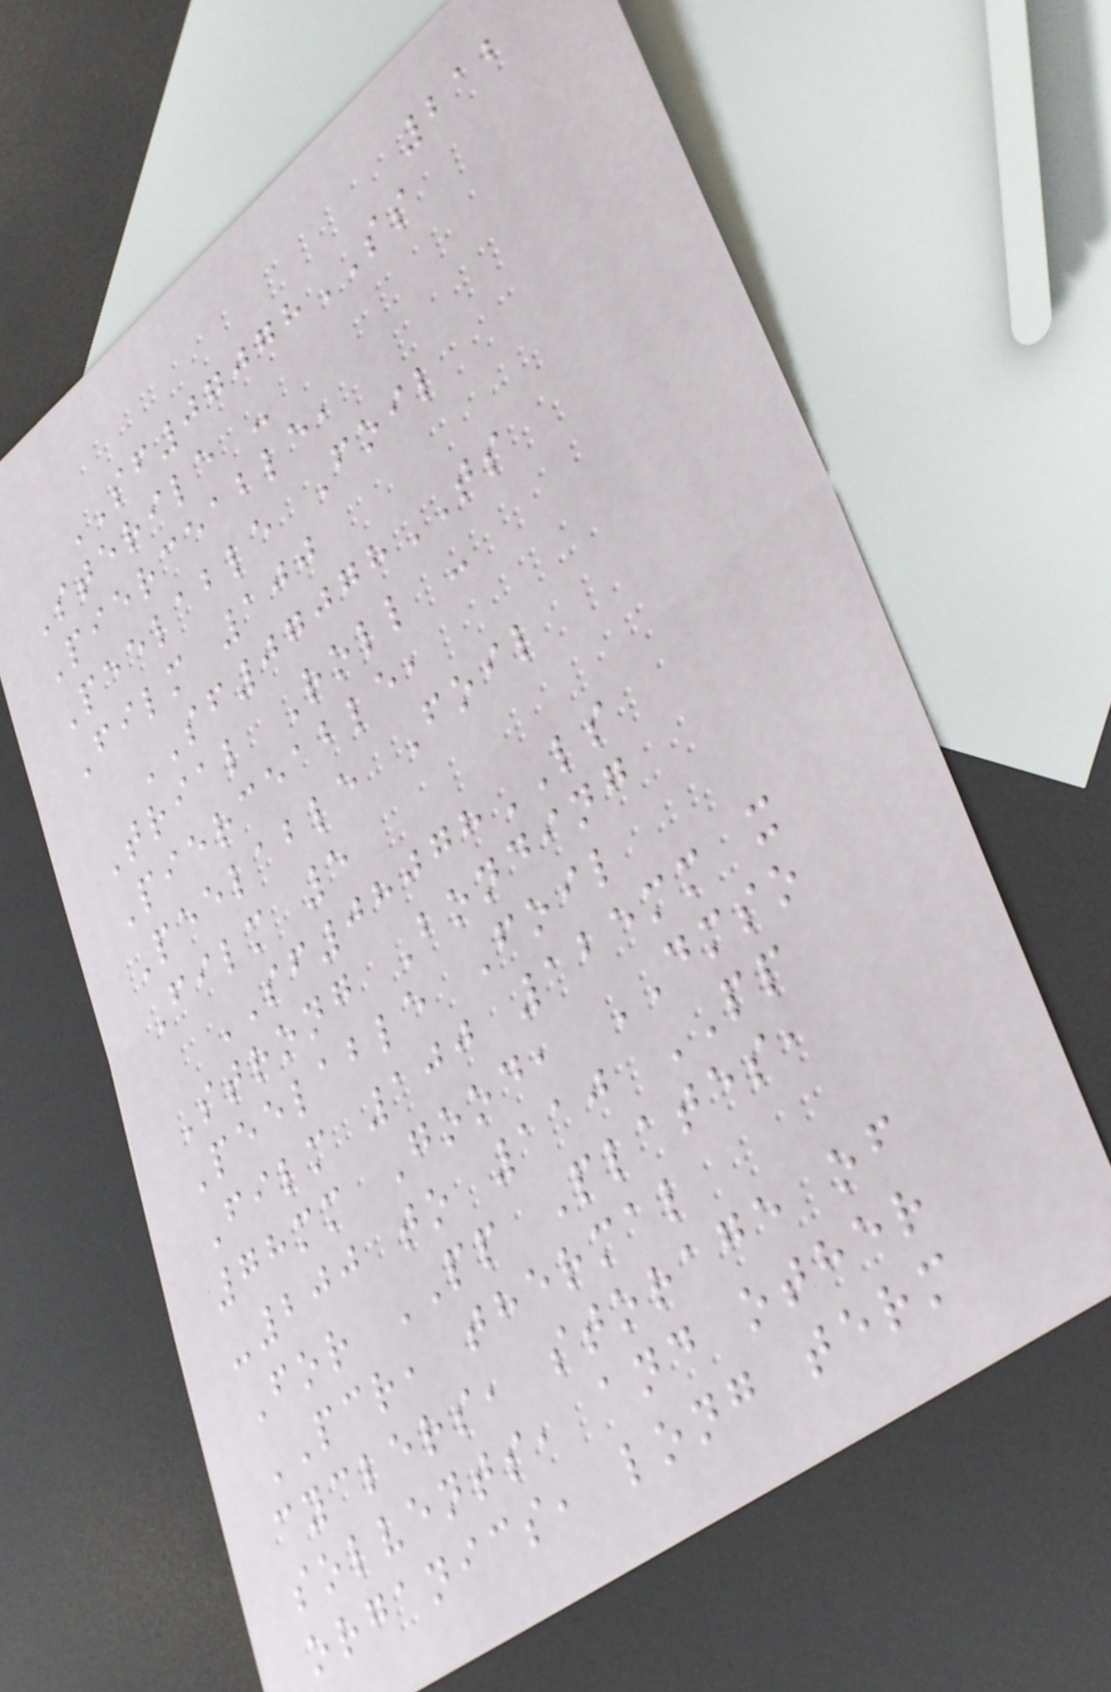212
SF07078SS
Sterile -
Pierceable,
Peelable Foil
Film 100
SF07078TS
Trial Roll -
Pierceable,
Peelable Foil
Film 5
SF08078LS
Strong Bonding
Peelable Foil
Film 100 125mm x
78mm Good, DMSO
-200 to 110 PP
For PP Plates,
PCR, thermal
cyclers, storage of
solvents, and other
organics, long term
